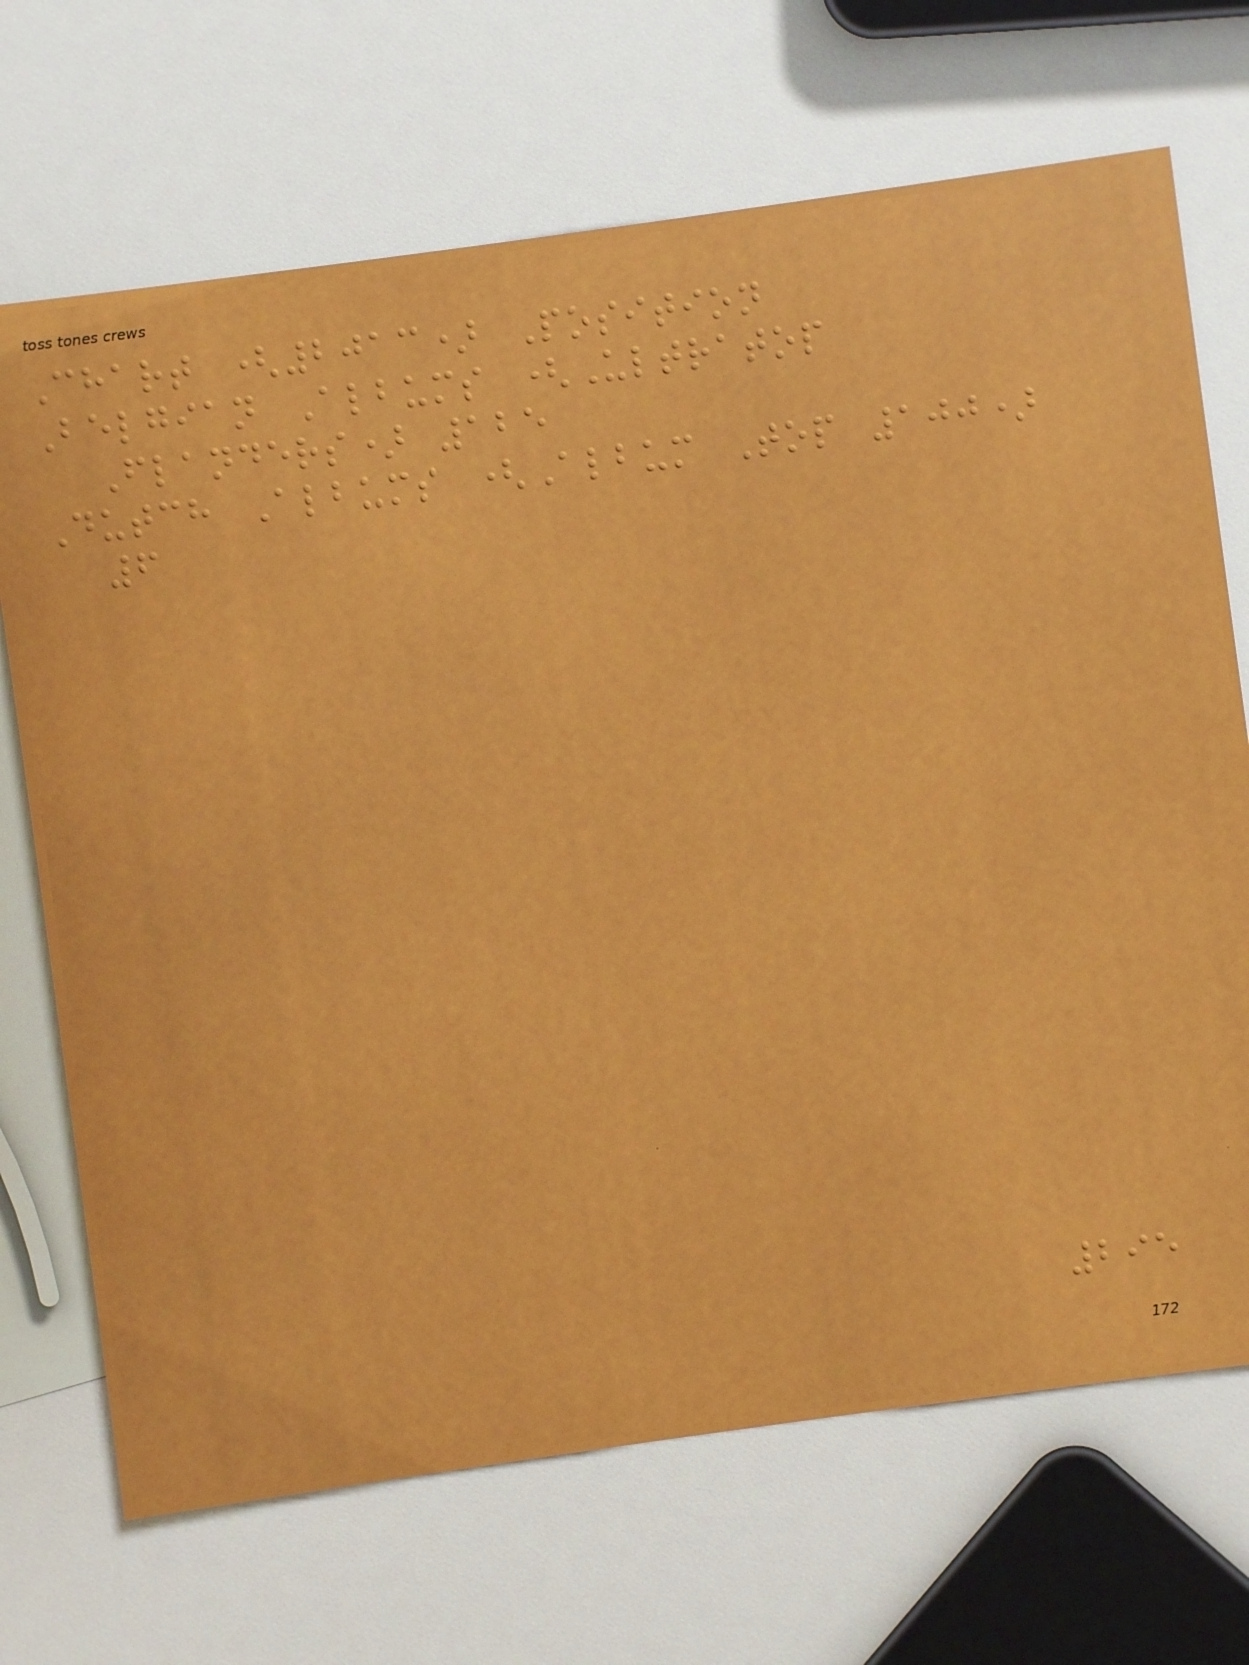Chart (2013) Position
Belgian Albums (Ultratop
Flanders) 125
Dutch Albums (Album Top 100)
6
295
